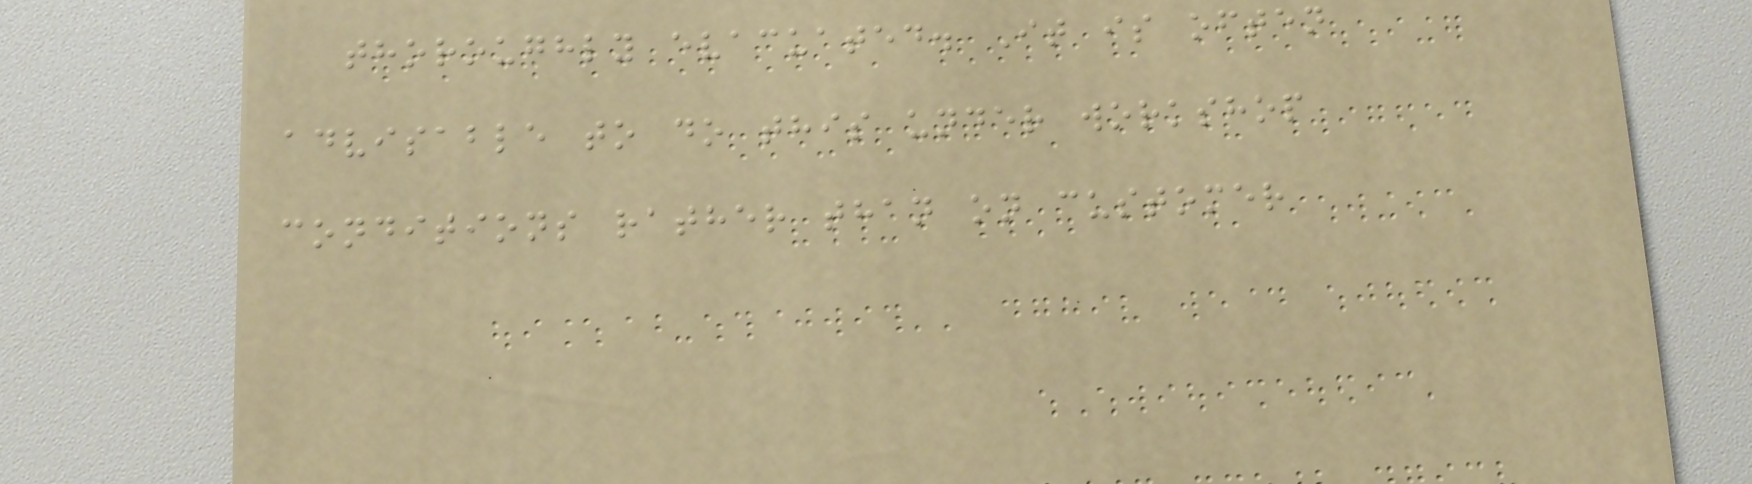thoroughly evacuated. It is often
advisable to do this under workshop
conditions rather than on customer
